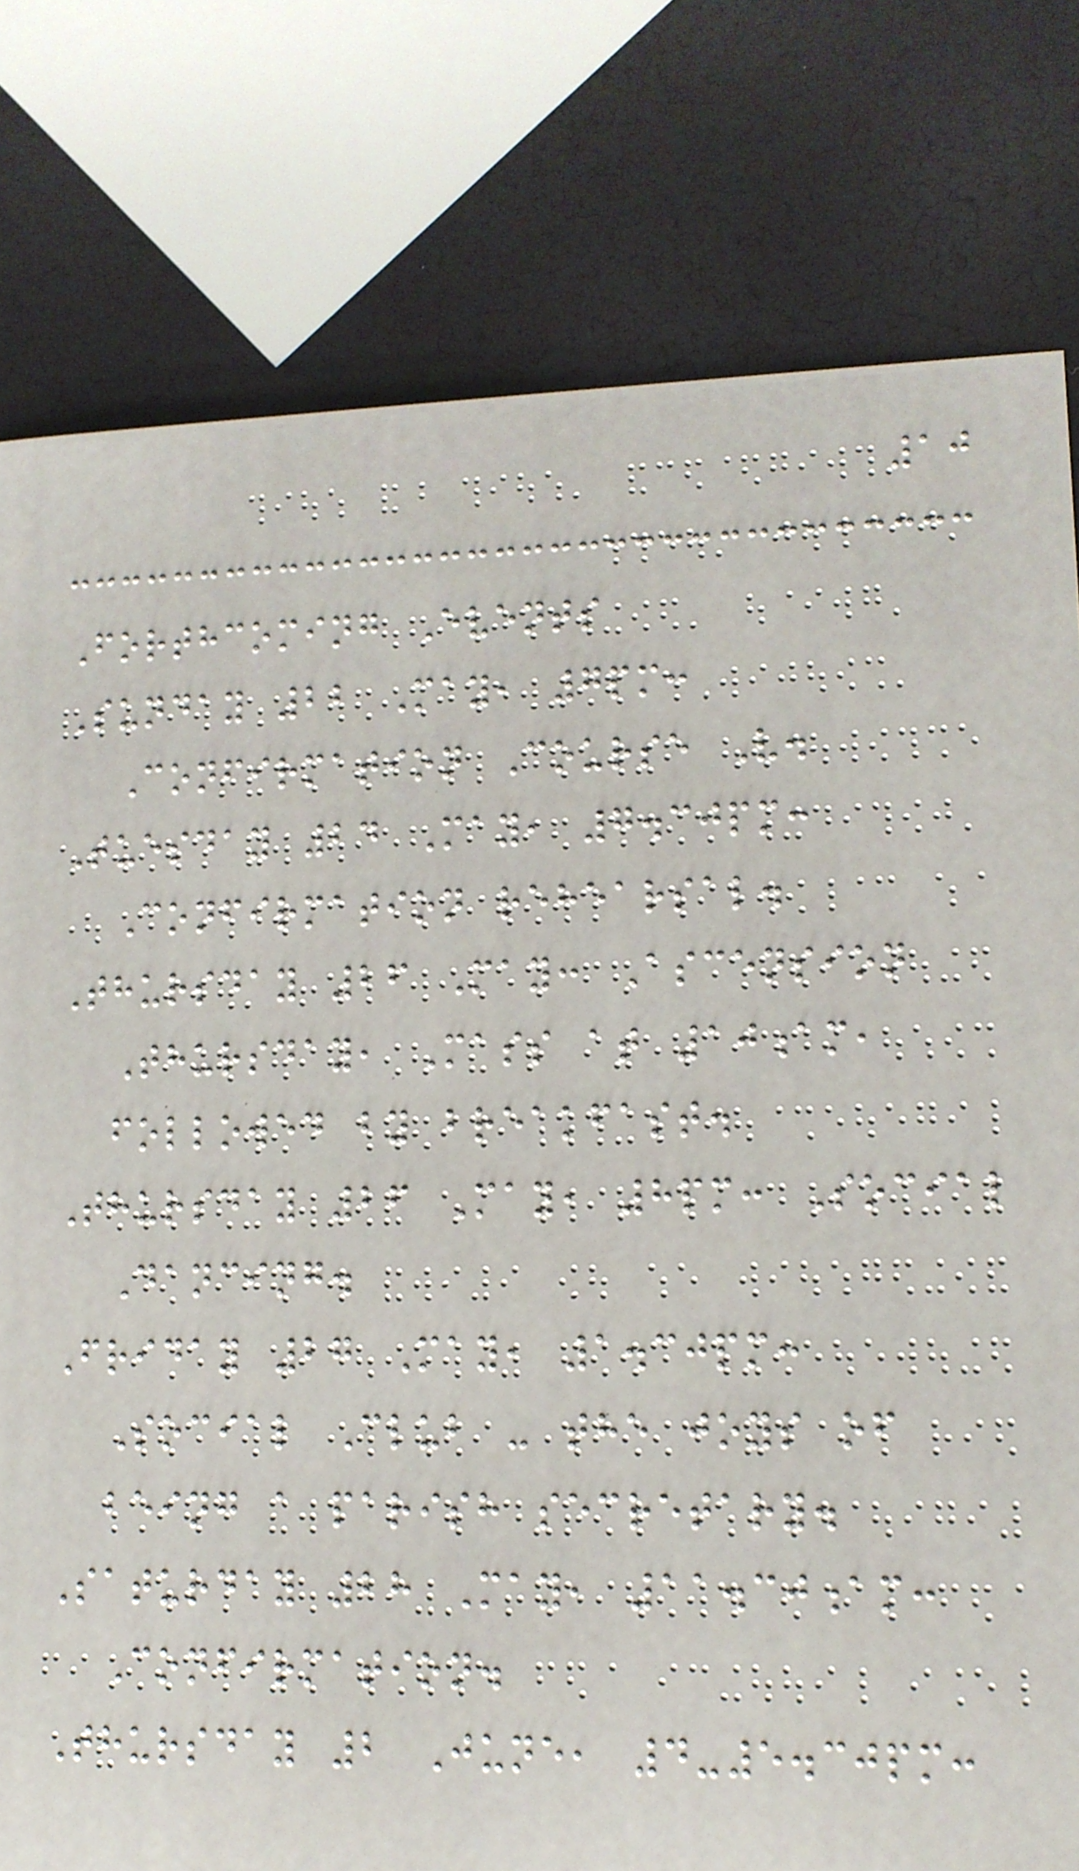10
Forthcoming Events
Sunday 22 May, 7pm:
Confirmation Course V.
Tuesday 24 May, 7.30pm:
Confirmation rehearsal.
Thursday 26 May: Ascension
Thursday, Mass at 10am,
followed by breakfast.
Thursday 26 May, 8pm: Social
Dancing.
Friday 27 May, 1.30pm:
Social Club - the joys of
being a parish secretary.
Saturday 28 May, 11.30am:
Confirmation.
Thursday 2 June, 4-5.30pm:
